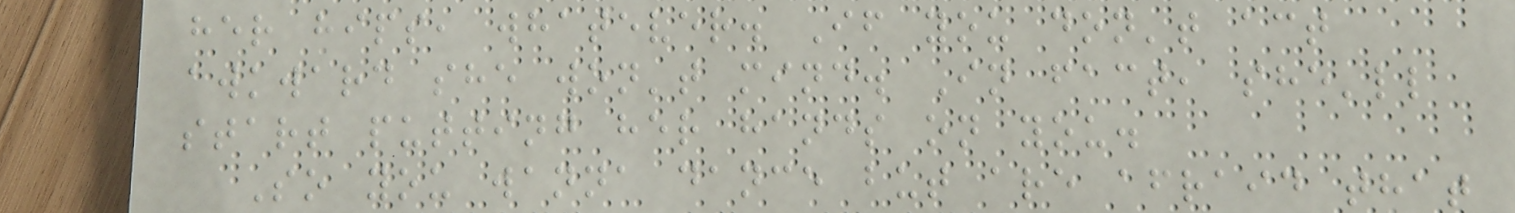her hips, whatever. If you don't act
awkward she won't mind. In fact, she'll
start putting her hands on you.
So you wanna dance but are afraid that
